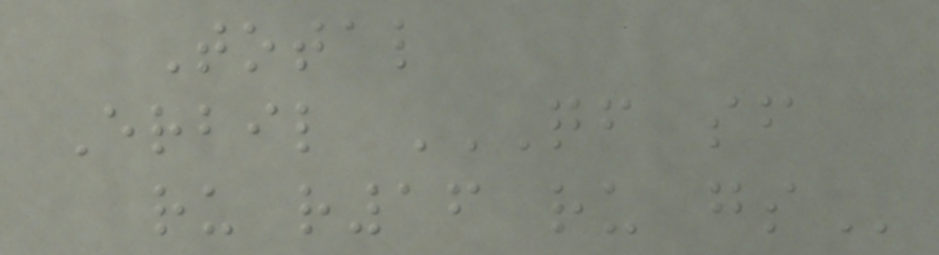Total
Erbil QF SF
RU R16 RU GS
